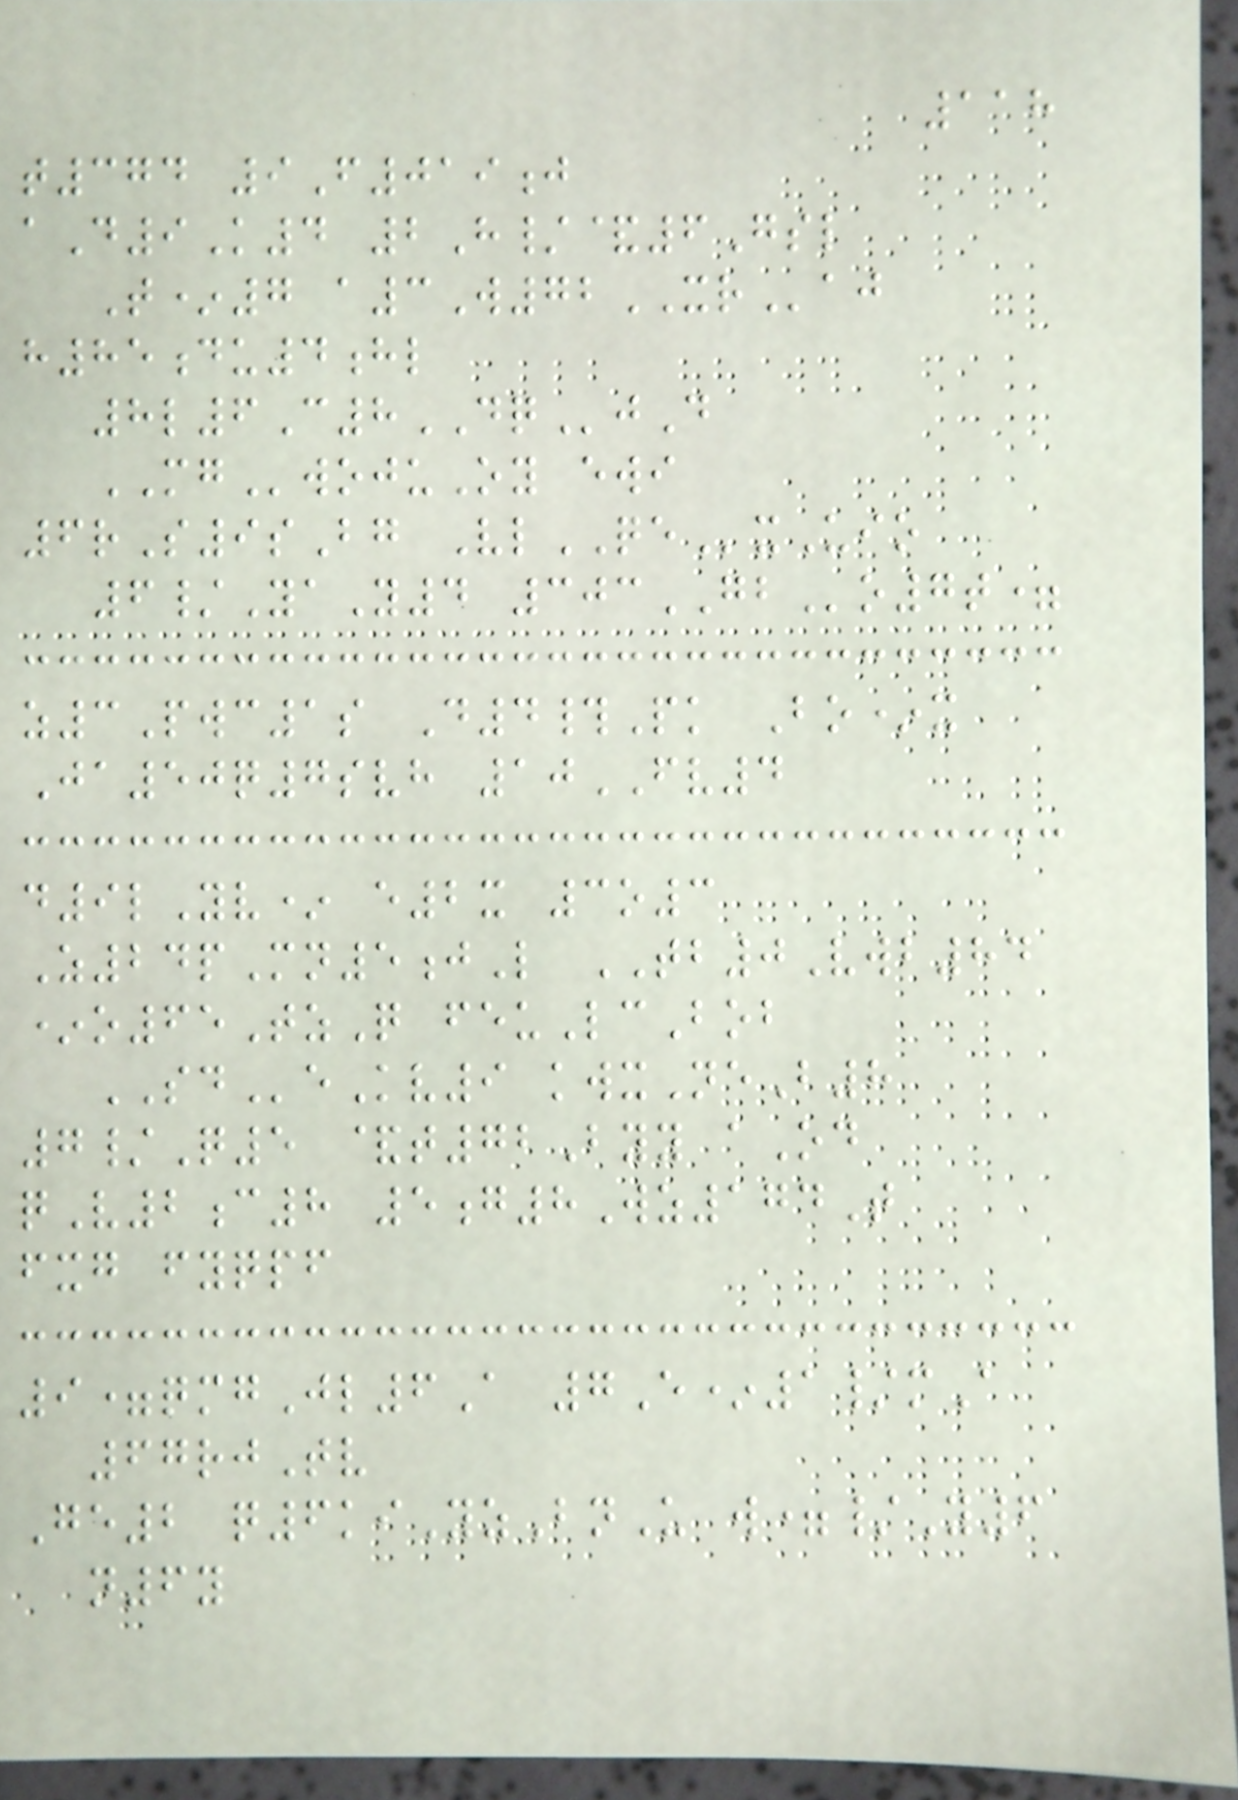118
t374 9F019j
aD9K4 2H/&6Gsl
T*7 a3W72XRaj
h85du4hl
8l6C8DQjD
MGwojuOy ewi
6rS9sBg VlQExUio
6/YaY4 303GBo7t=
z3Pwc1s D4#Pk Bo*x
Ja50q7svh 10FV4
d9lYv* e2x 3o3
Z24pMn5jL TB0Vwb84
*o65TzQ feuLcBob
SDeKv9 kwxNeB8
7/Q5 &t72Byy aOd
qV2c8 5g8Wz174T
fxg fyqpf
9=qmgJl6A 7E*1/mA
67rjTv
Ge2 q6kiYzBnU w=/Y6
n6y
